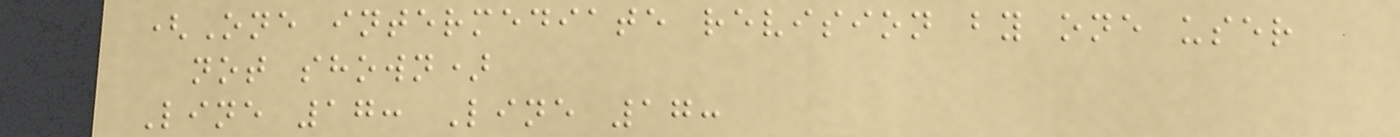(One intermediate revision by one user
not shown)
Line 17: Line 17:
